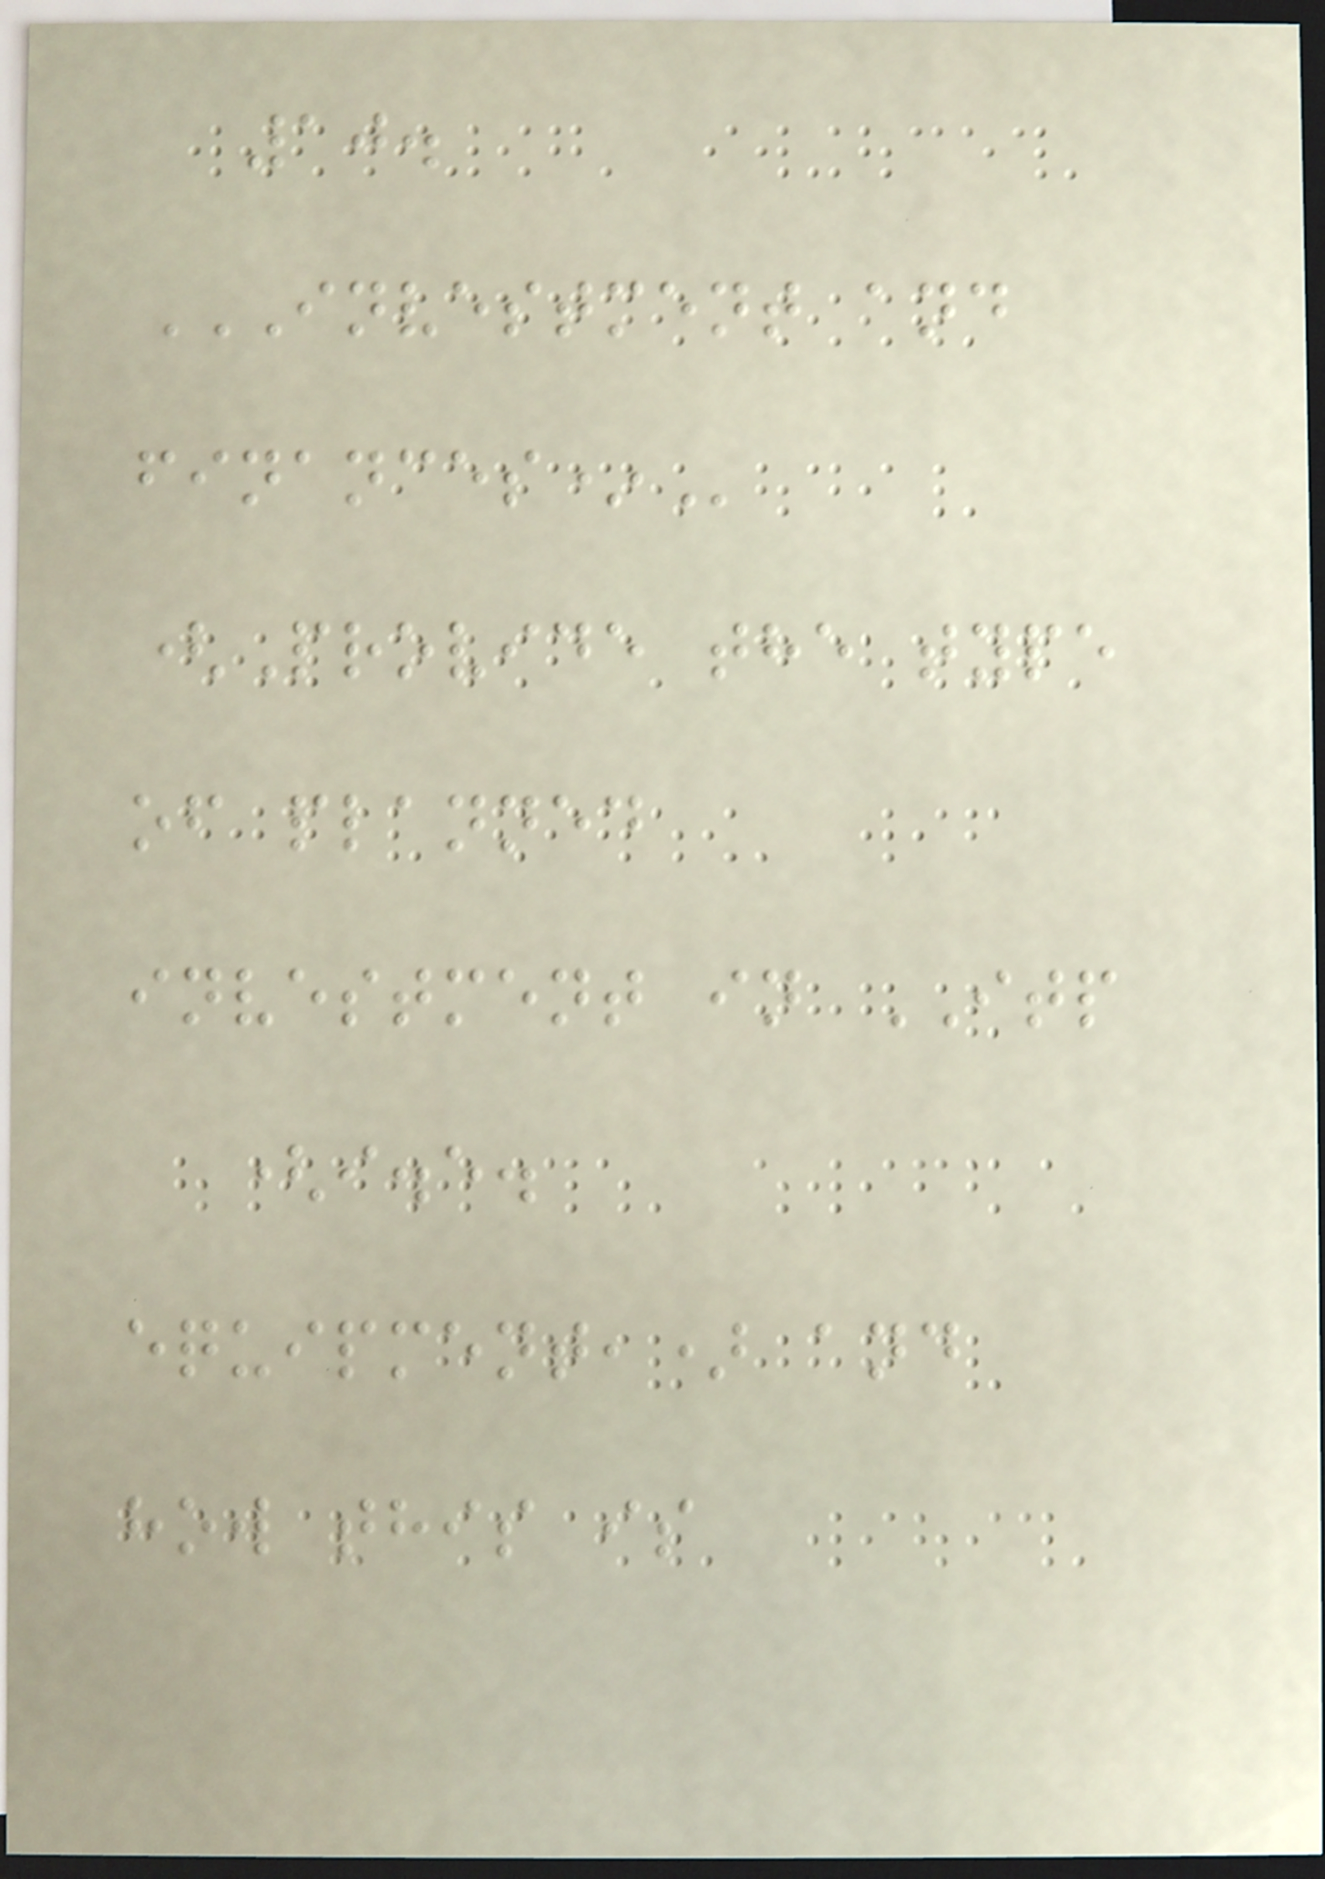10.
INVESTMENT AND
FINANCES*
(Provide the type
of planned
investment in ITP
(i.e.
equipment,) and
how this is
